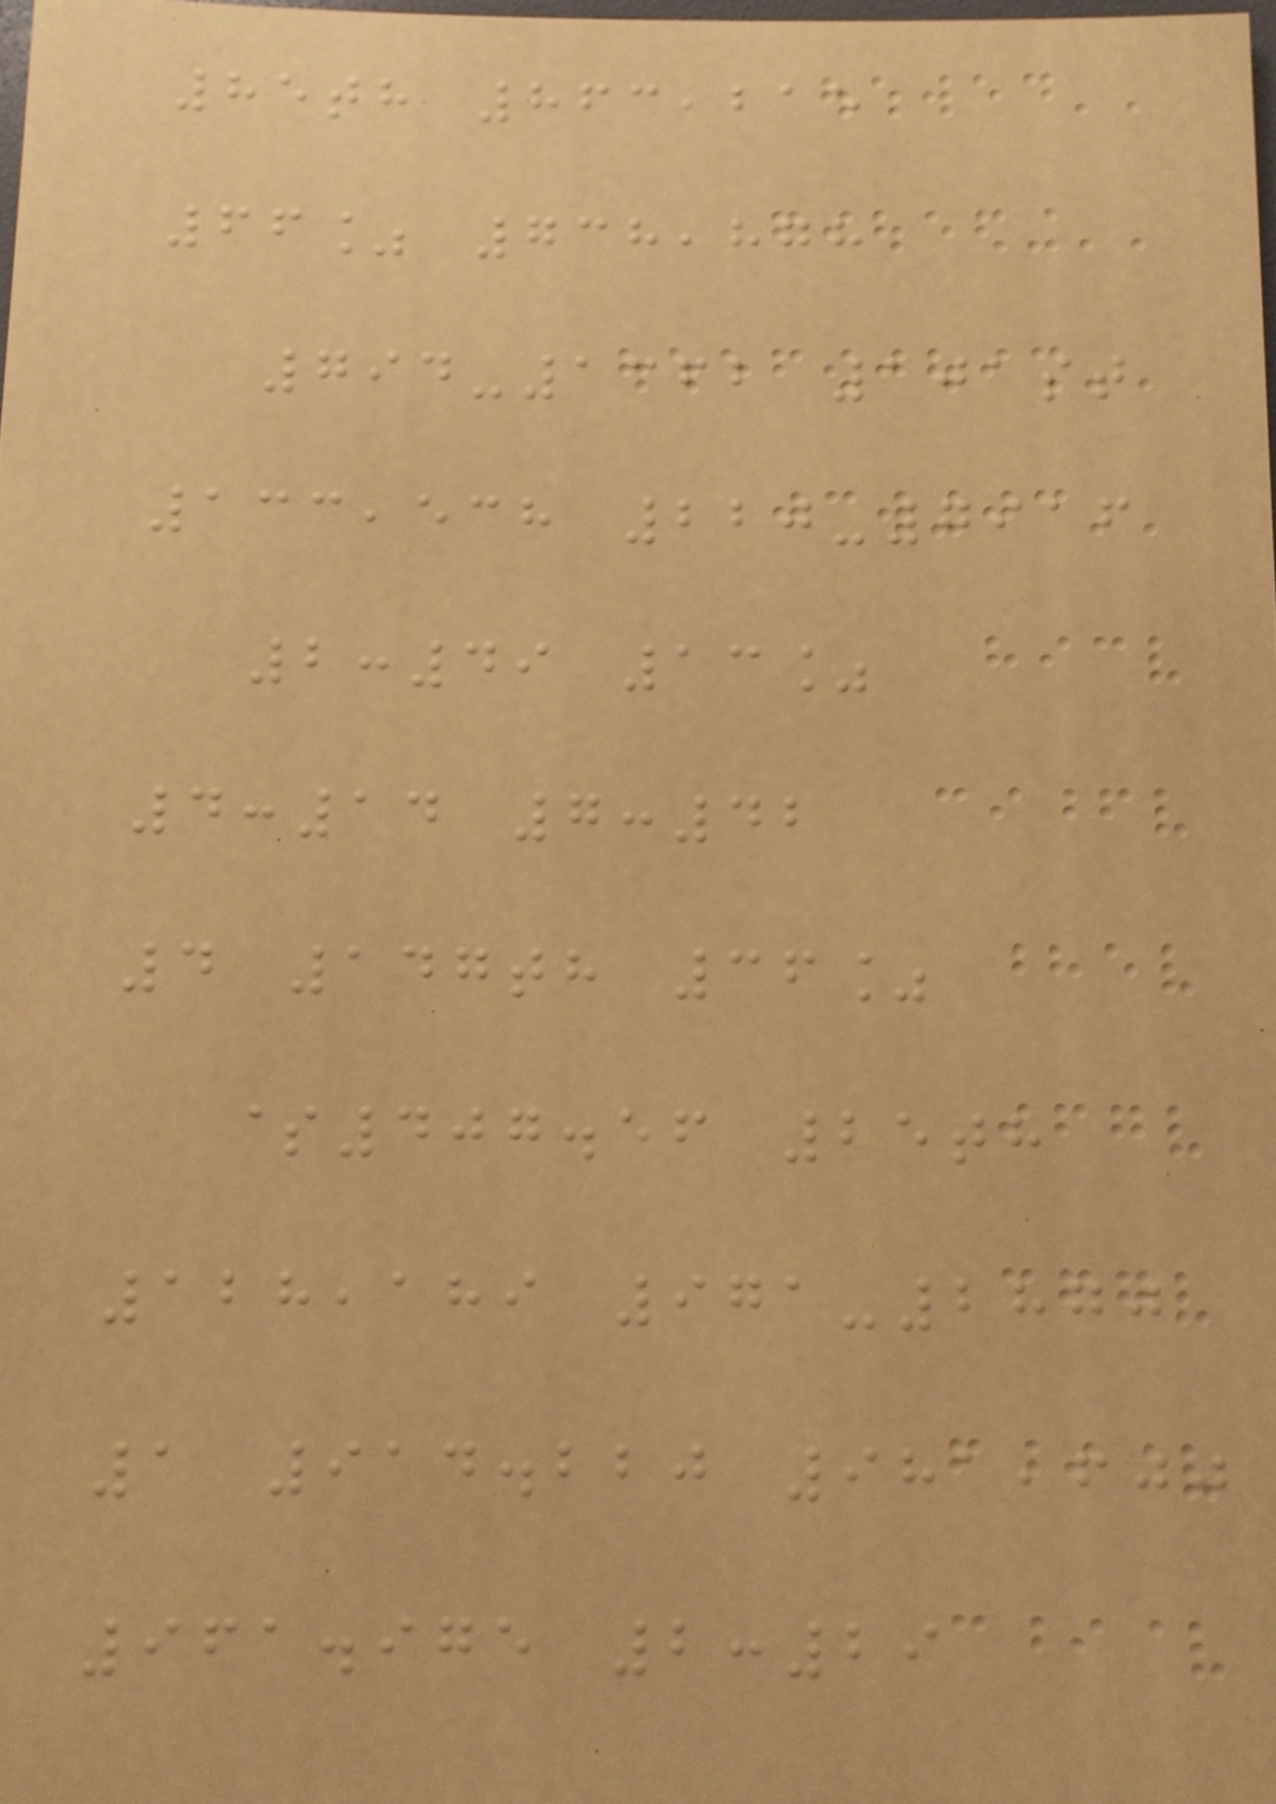85th 863,215
66% 738,878
794-1362 101st
133,538 220-7916
2:49 13%
4:14 7:42
4 147th 36%
$407.56 25th
128,189 971-2870
1 914.220 981,600
961.975 2:29
